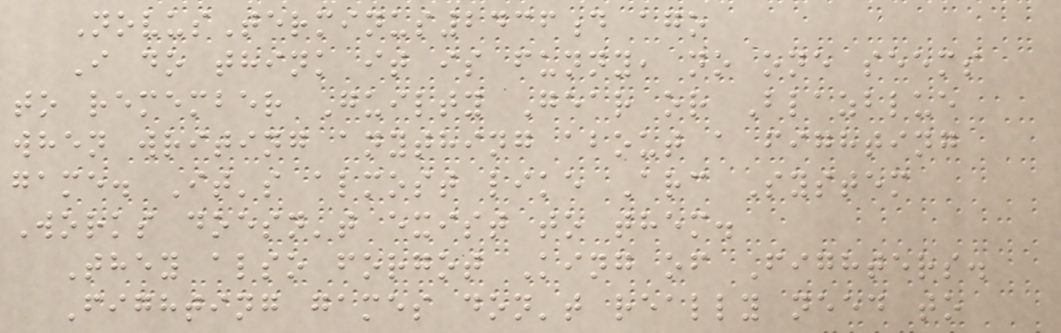NovusTerminus2436d ago
I do think it is funny, no one seems
to remember Guilty Gear or Blazblue
when writing anything about a fighting
game. It's almost like Arc System
Works doesn't exist to them.
They also forgot King of Fighters.
Fighting games don't really need to
